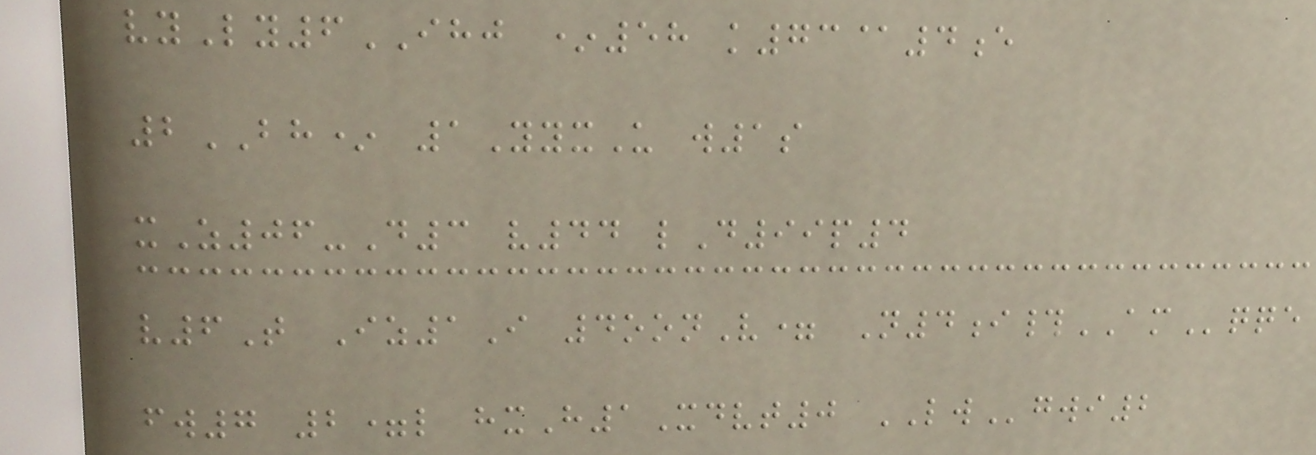vyLy6IHJ *58 k73@4e
2BH* 1YyxU w1s
xZ06-D3 v44 lD99p4
v6T Iz1I 4oonV= N4i#AMqqe
fw7 2=l hxH1Xdvt0 LWgwi2
